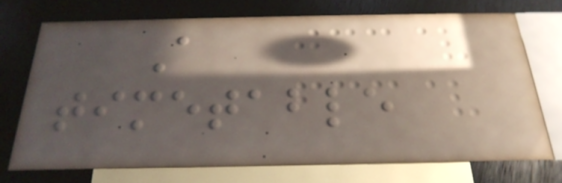A
timetable
